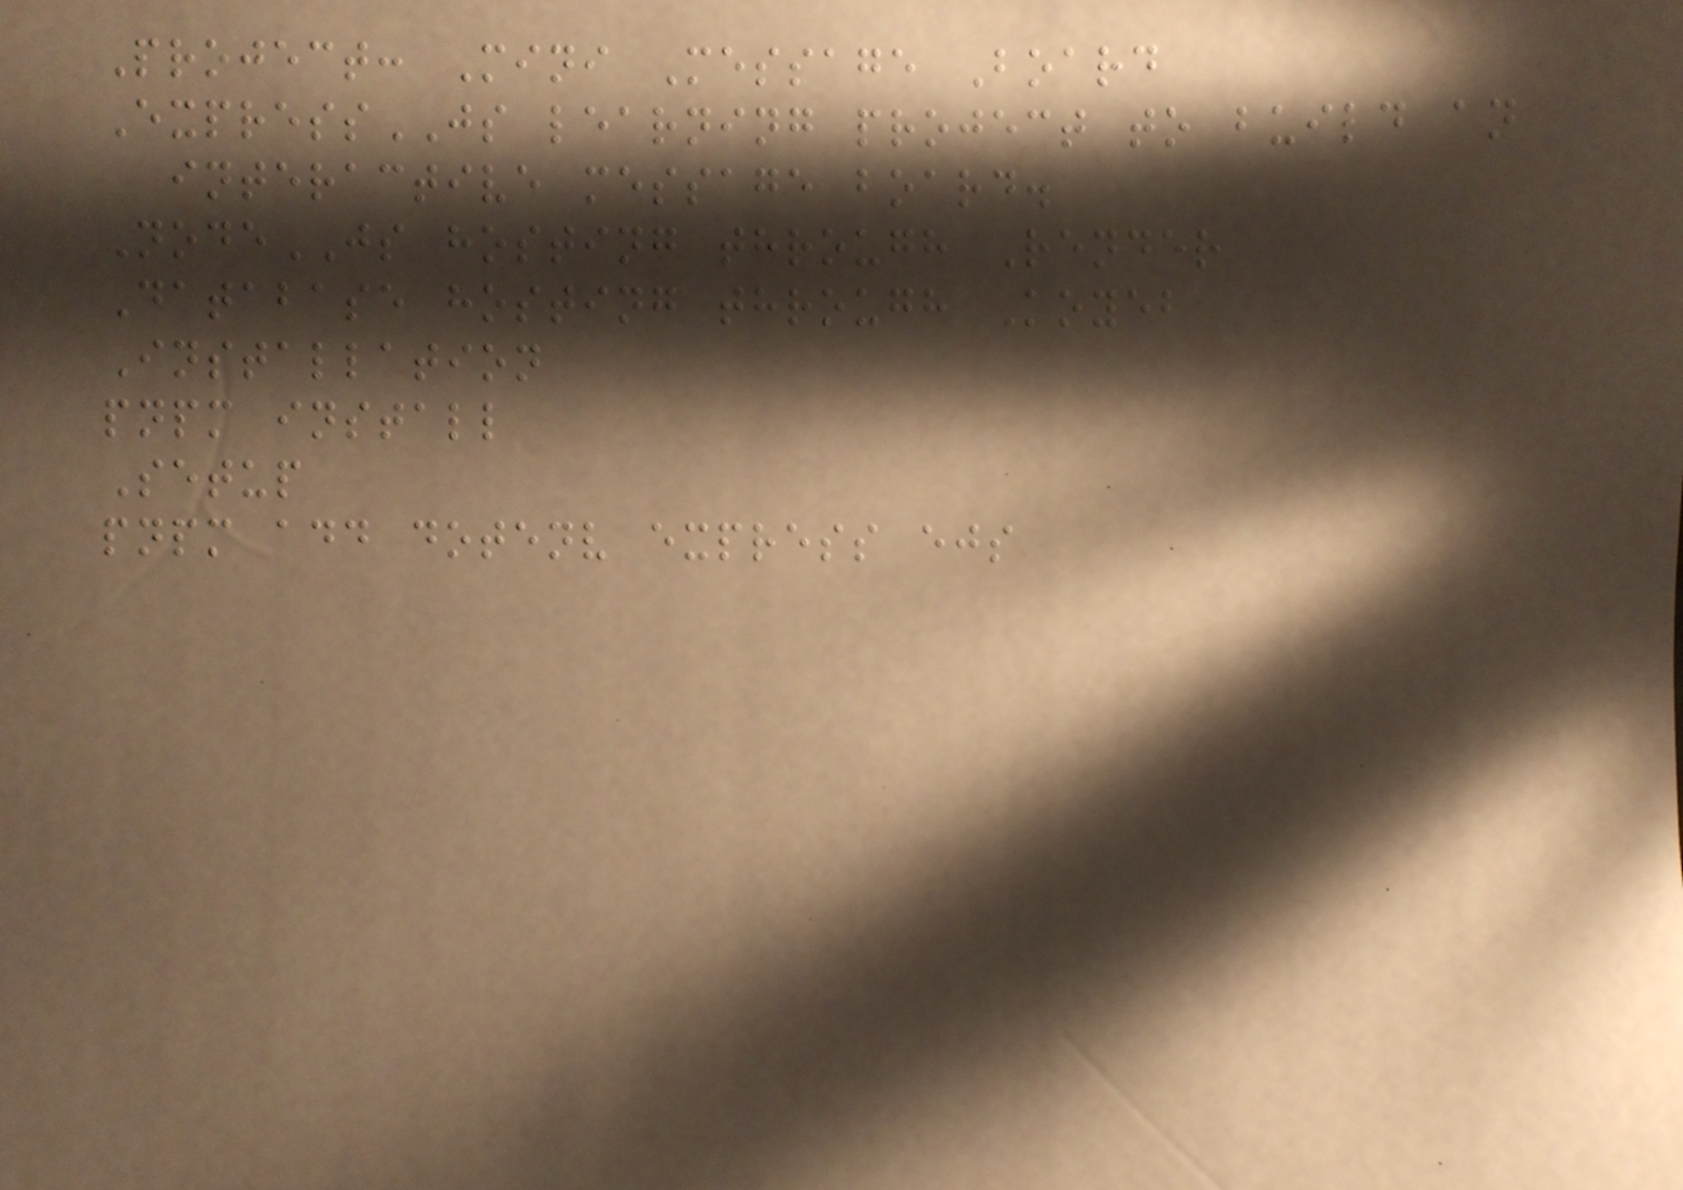Project: Mini Message Board
ExpressJS learning project to build an
interactive message board.
NodeJS hosting through Render
Database hosting through Koyeb
Installation
pnpm install
Setup
pnpm add dotenv express ejs
